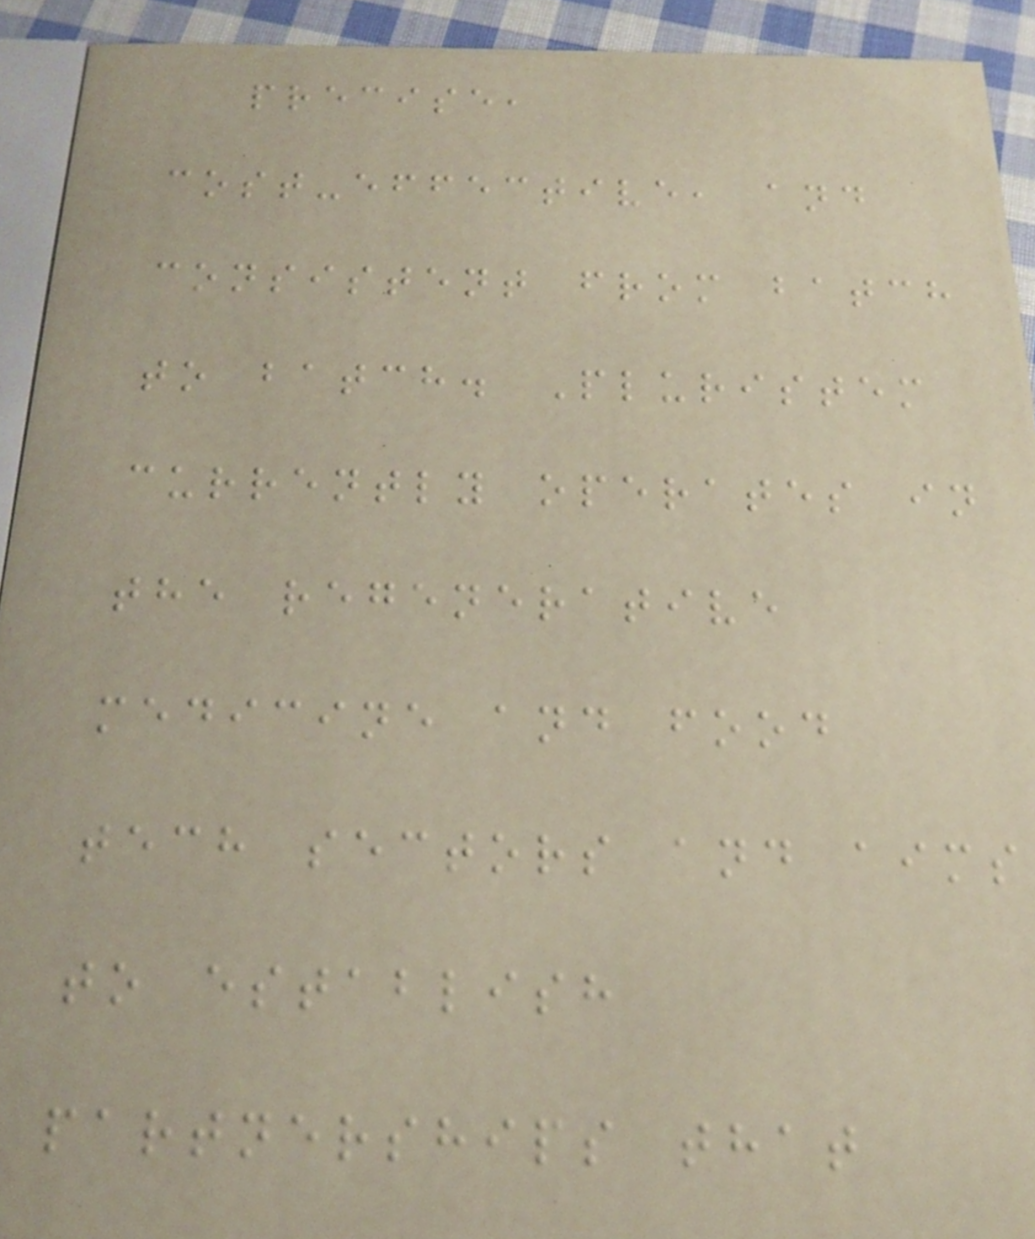precise,
cost-effective, and
consistent from batch
to batch. Pluristem
currently operates in
the regenerative
medicine and food
tech sectors and aims
to establish
partnerships that
